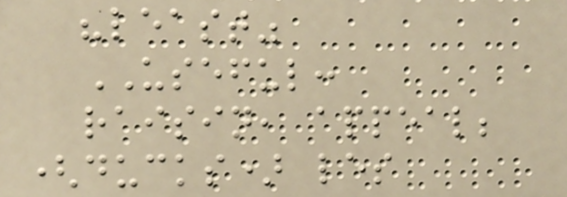"least"
USEFUL:
raisin, appeal;
(ducks) les
